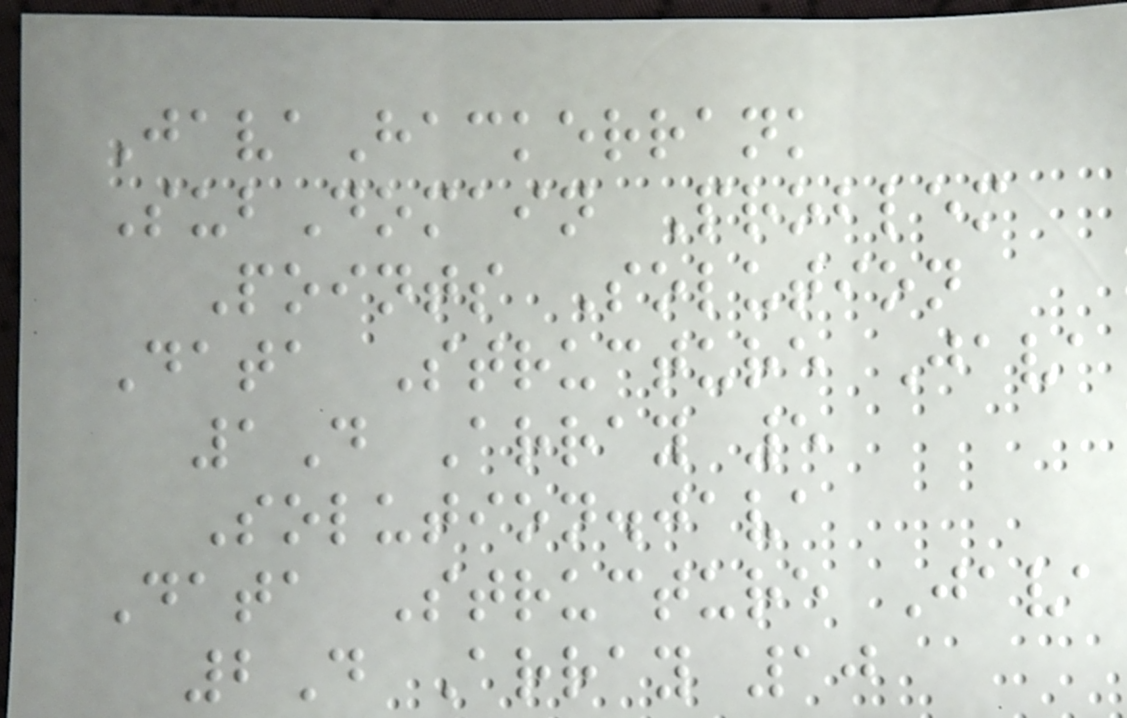JavaHackerrank
SubDomain Problem
Points Solution
Data Structure Java
1D Array 5
Solution.java
Data Structure Java
2D Array 10
